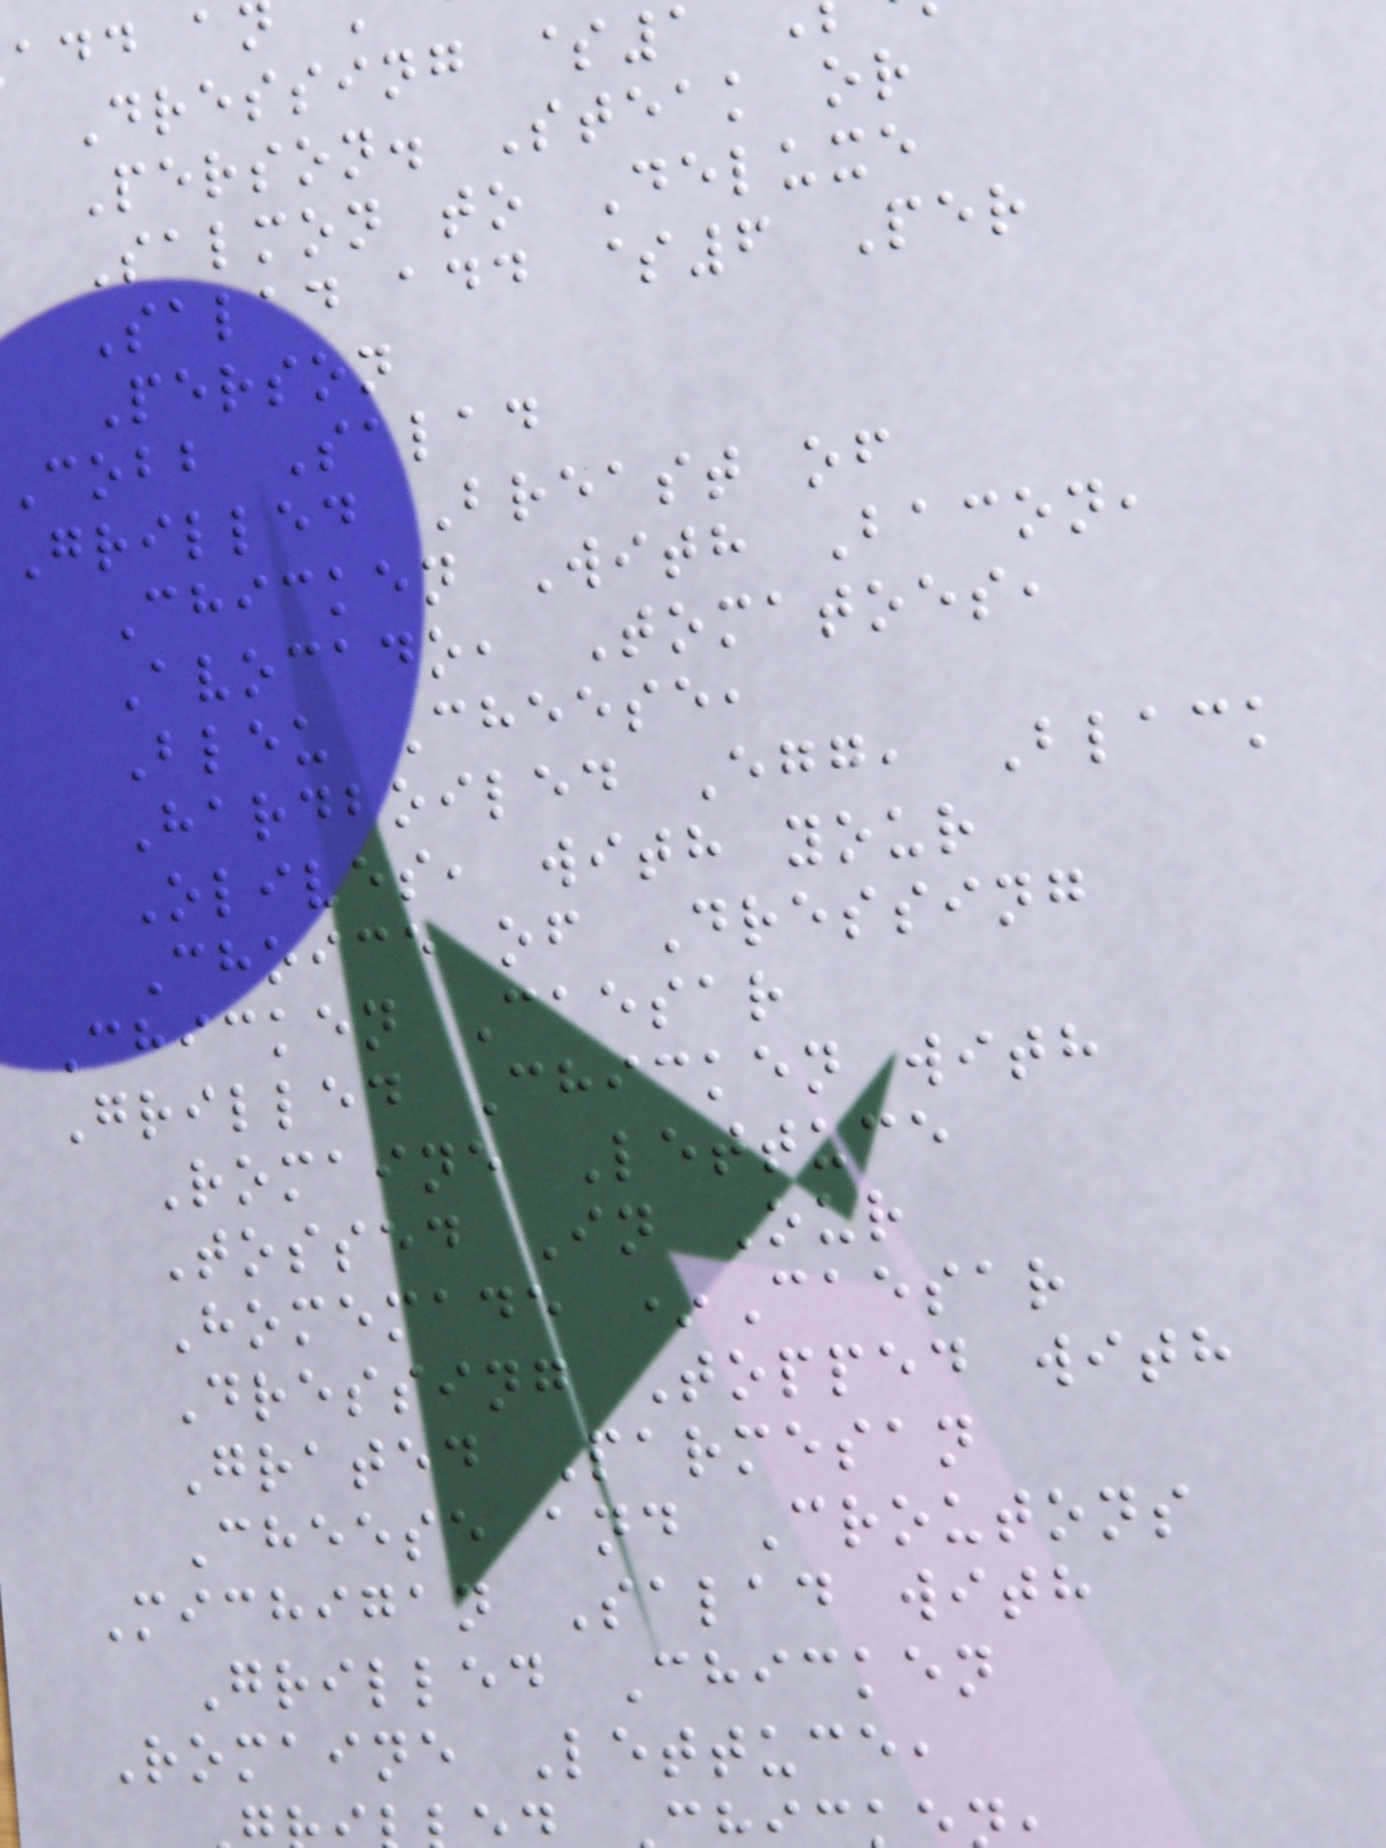add a
Dressing $1
Person. Steak or
Salmon to Deluxe
Salad add $6 Per
Person
Cobb Salad
Grilled Breast of
Chicken With Bacon,
Avocado, Tomatoes,
Bleu Cheese,
Hardboiled Egg, Black
Olives, with your
Choice of Dressing
Chicken Caesar
Grilled Chicken with
Romaine Lettuce
Tossed In Our
Homemade *Caesar
Dressing Topped with
Grated Parmesan
Cheese and Croutons
Michigan Salad with
Grilled Chicken
Romaine Lettuce,
